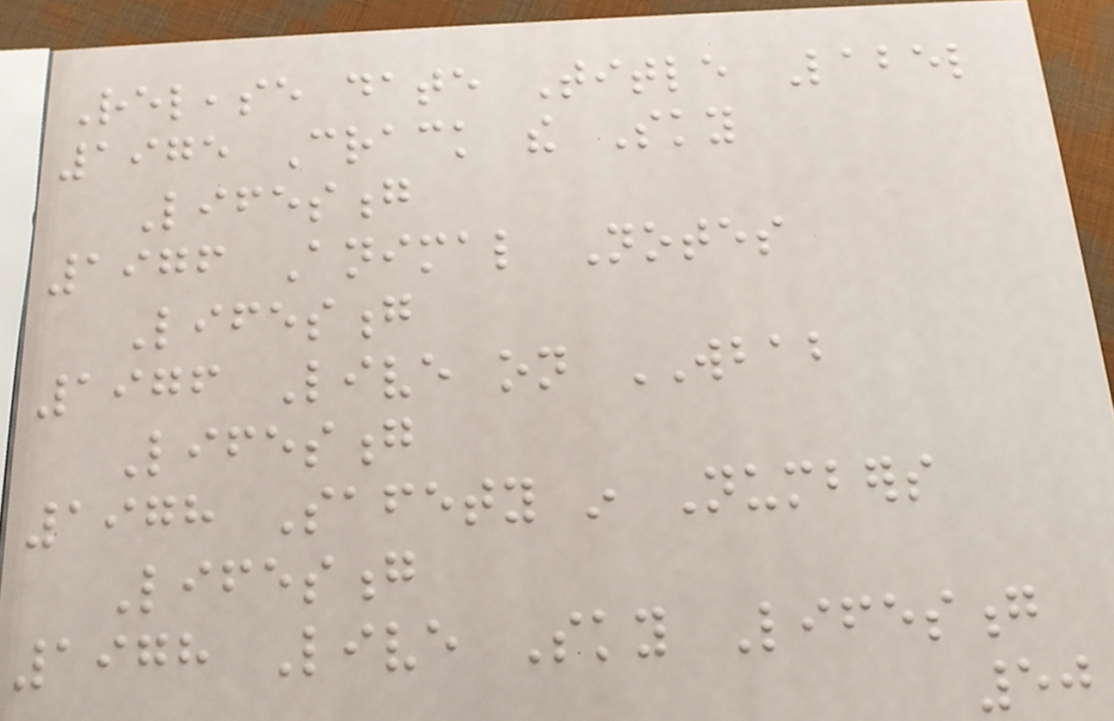Release date Title Label
1975 Crack the Sky
Lifesong
1976 Animal Notes
Lifesong
1976 Live on WBAB
Lifesong
1978 Safety in Numbers
Lifesong
1978 Live Sky Lifesong
50
